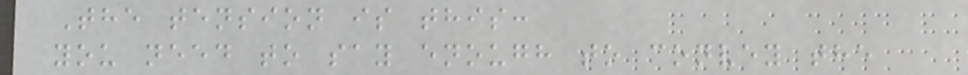The tension is this:
you need to say enough to convey the
